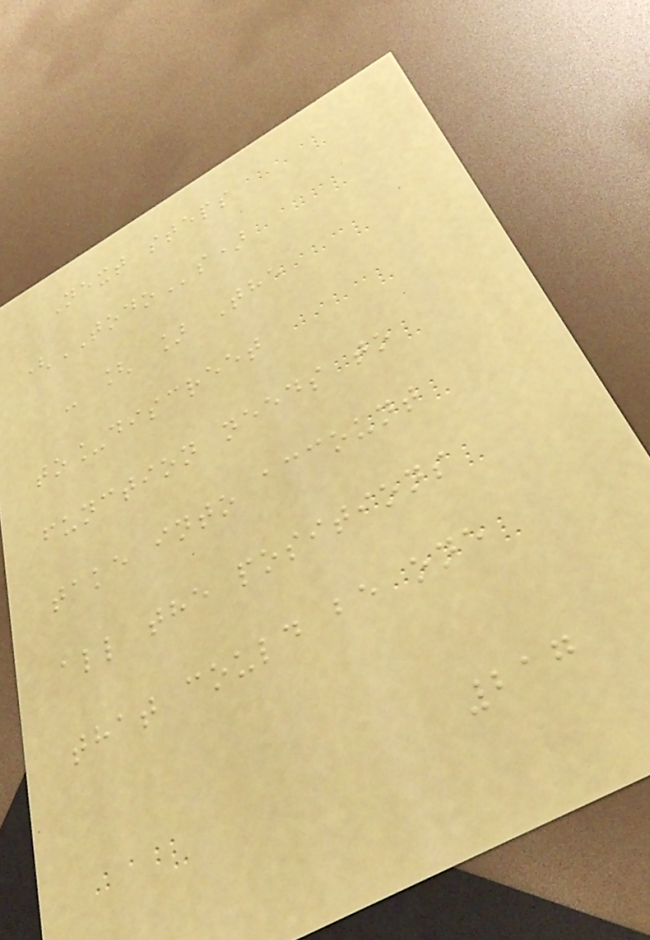Next steps
(TODOs)
- [ ] The
to_discreet
function needs to
take into account
all the positions
that could be one
217
